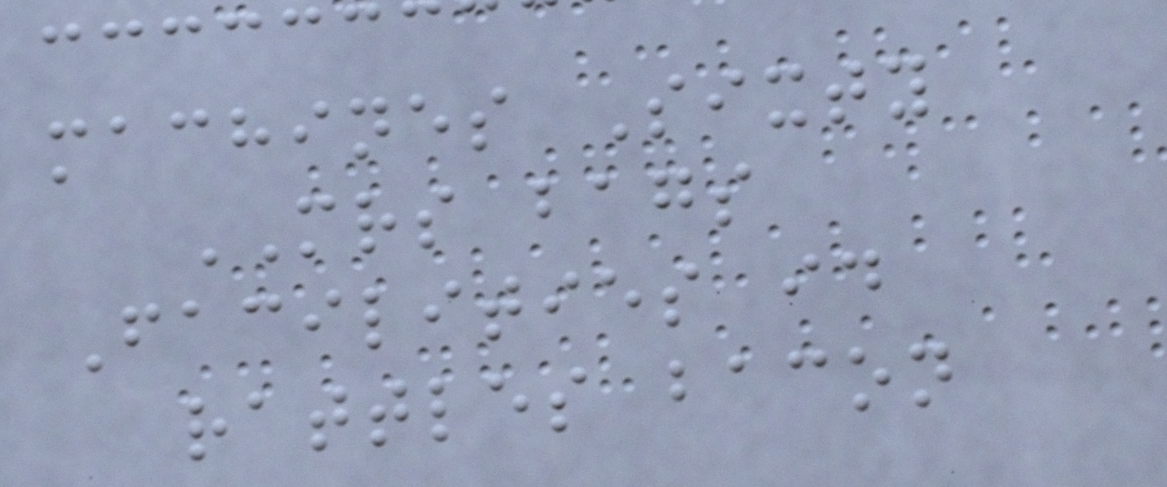machines Sixty
MRS bags
Facilities id
rattles bacon
